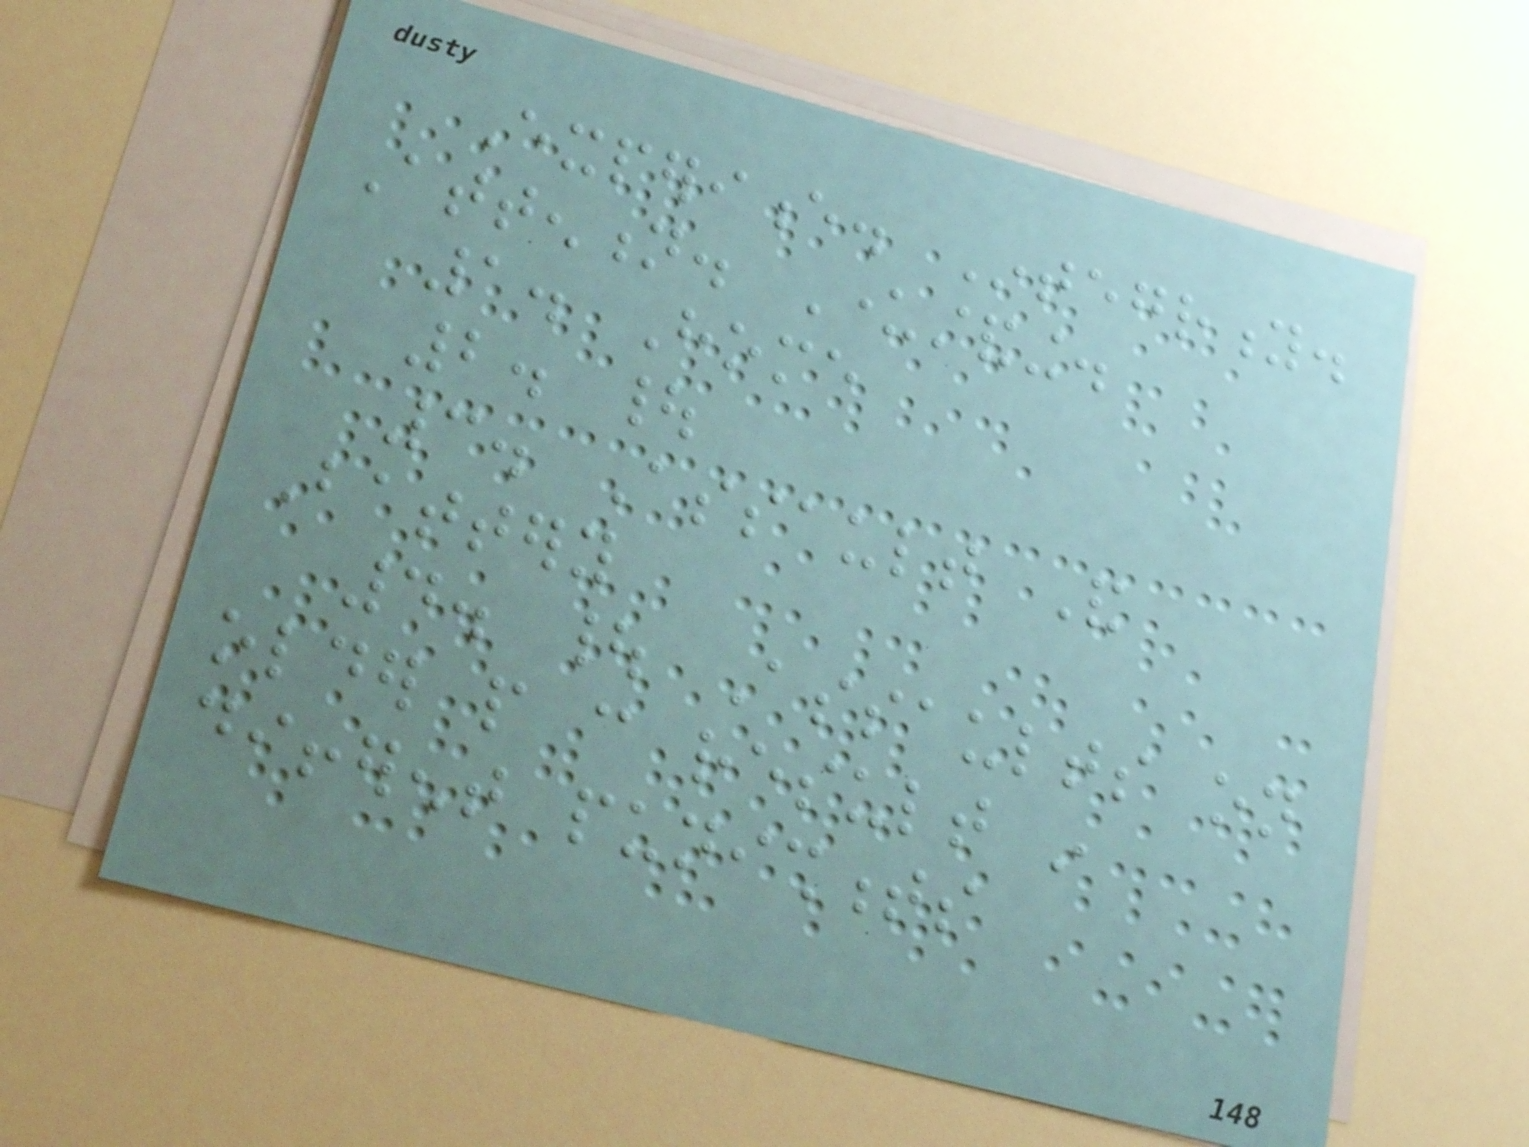Experience. Integrity.
Attention. Understanding.
1. Home
2. |
3. Assault And
Battery
4. | Assaults on
older people can result in
different punishments
